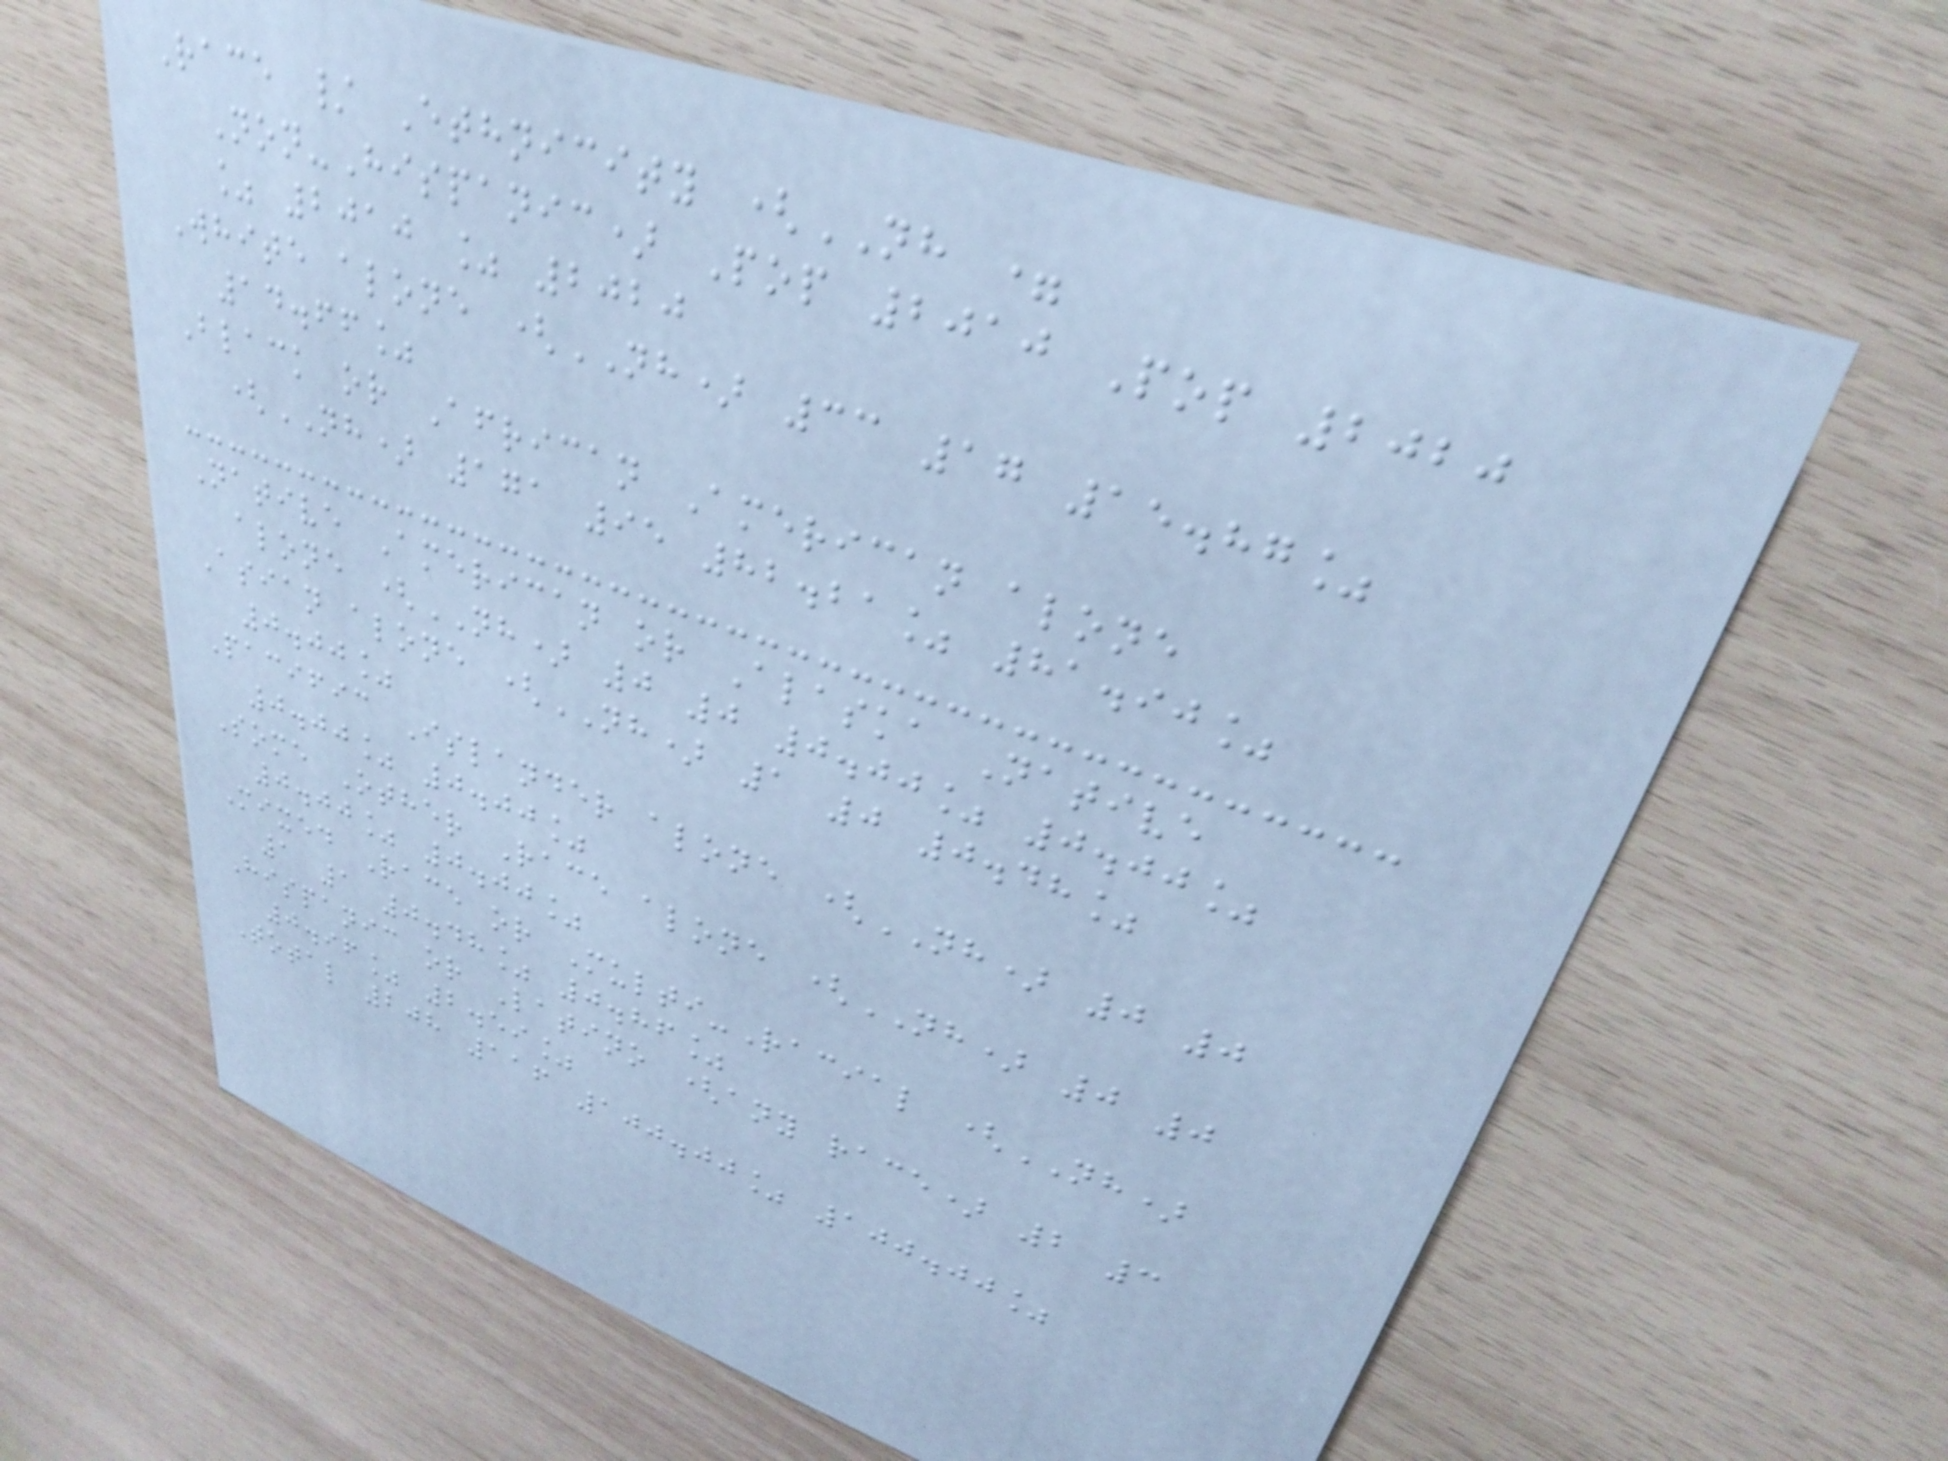Race / Ethnicity (NH =
Non-Hispanic) Pop 2010 Pop 2020
% 2010 % 2020
White alone (NH) 33 17 15.87%
14.66%
Black or African American alone
(NH) 171 95 82.21% 81.90%
Native American or Alaska Native
alone (NH) 0 0 0.00% 0.00%
Asian alone (NH) 1 0 0.48%
0.00%
Pacific Islander alone (NH) 0 0
0.00% 0.00%
Some Other Race alone (NH) 0 0
0.00% 0.00%
Mixed Race or Multi-Racial (NH)
1 1 0.48% 0.86%
Hispanic or Latino (any race) 2 3
0.96% 2.59%
Total 208 116 100.00% 100.00%
